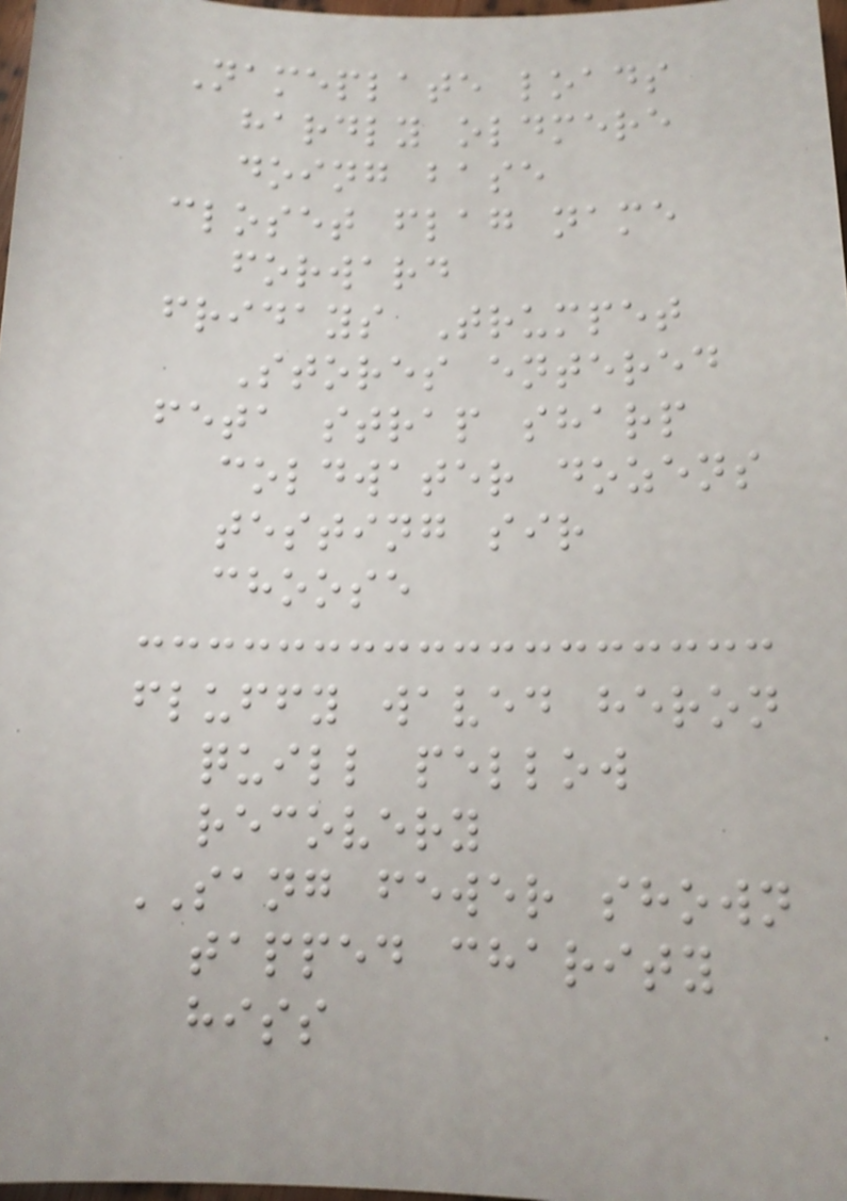Nameplate loads
hardly oldmere
doing base
closet flag name
forward
fridays Trumpet
Stores entered
feta strap sharp
coldwater dozens
testing sir
choose
fluffy waved heron
quill pellow
recovery
SANG fewer shown
tapped charity
hiss
